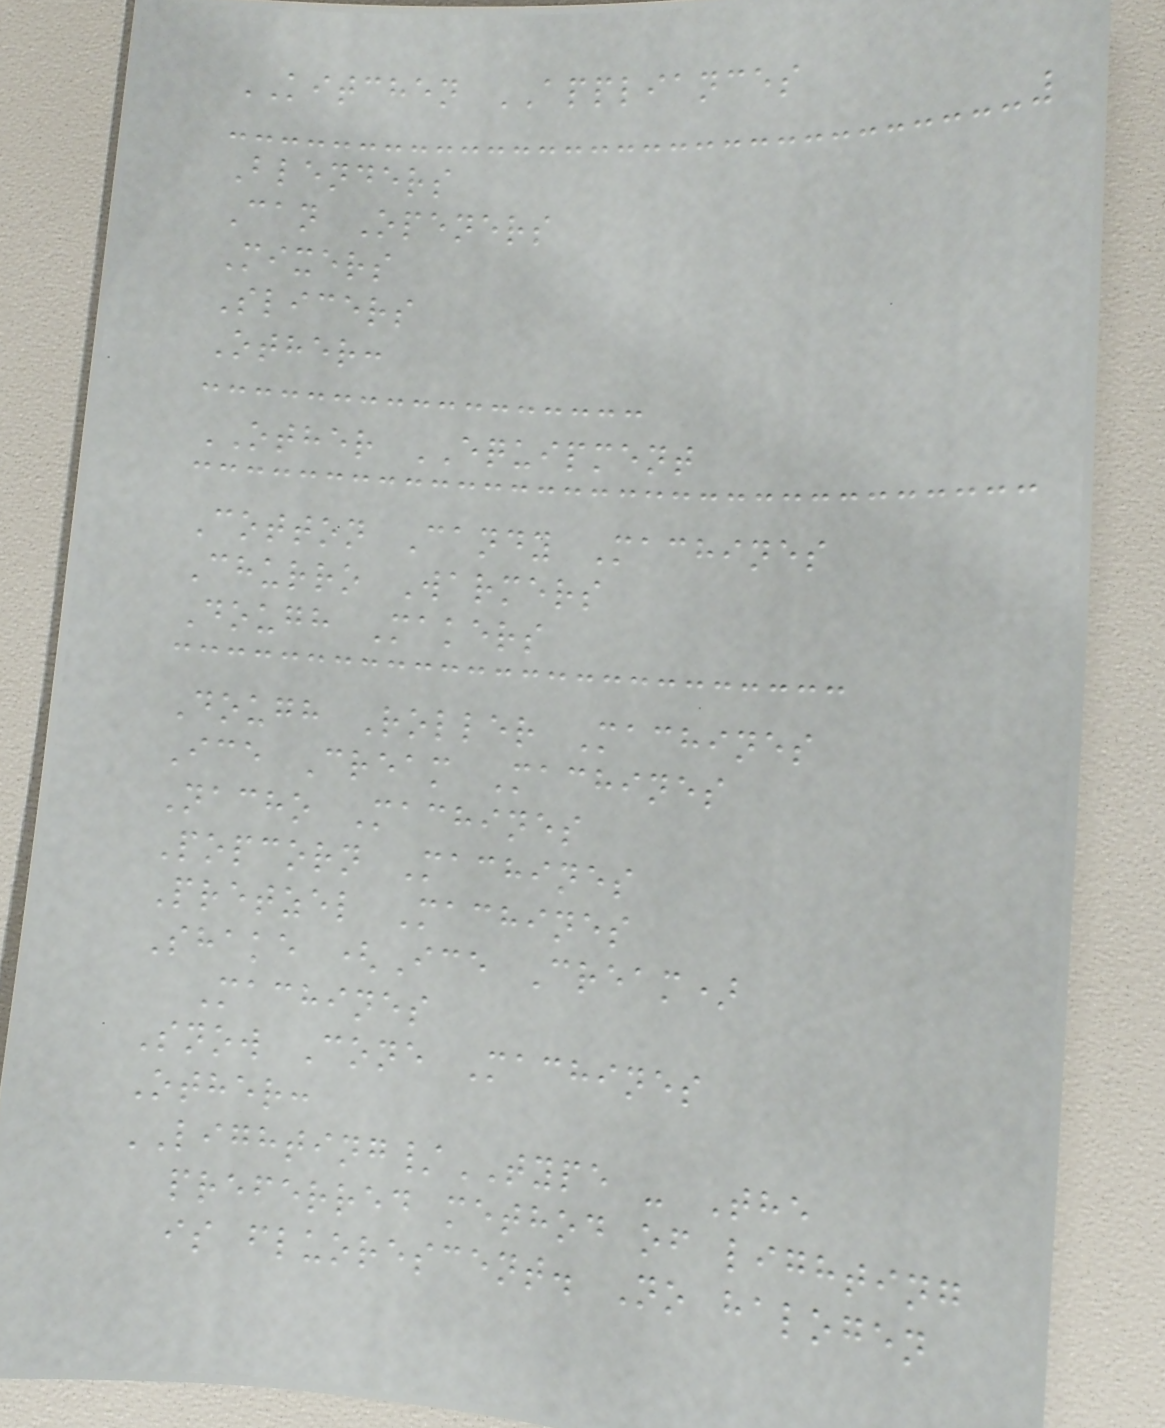KITCHEN APPLIANCES
Blenders
Can Openers
Mixers
Slicers
Other:
OTHER EQUIPMENT
Cotton Candy Machines
Churro Warmers
Dough Makers
Dough Roller Machines
Ice Cream Machines
Nacho Machines
Popcorn Machines
Pretzel Machines
Shake (Ice Cream)
Machines
Snow Cone Machines
Other:
LIGHTING/TYPE - The
preferred method of lighting
is fluorescent. No halogen
